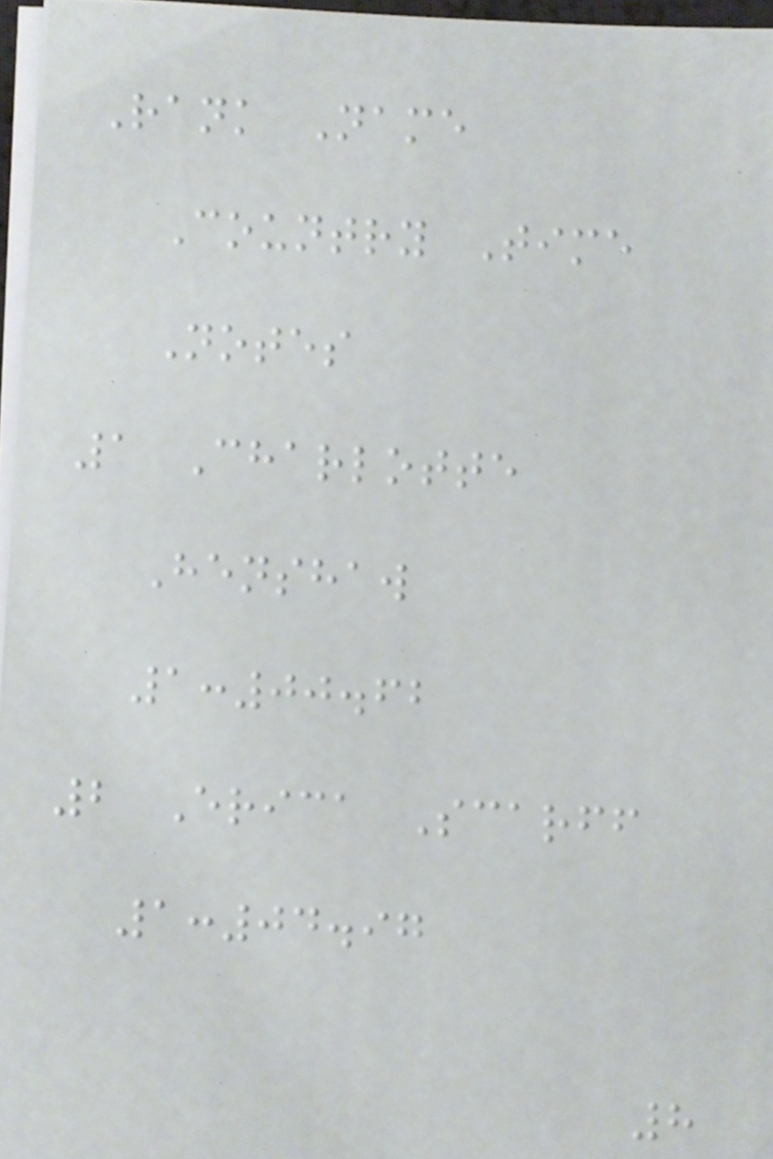Rank Name
Country Time
Notes
1 Charlotte
Henshaw
1:00.62
2 Erica Scarff
1:04.97
8
